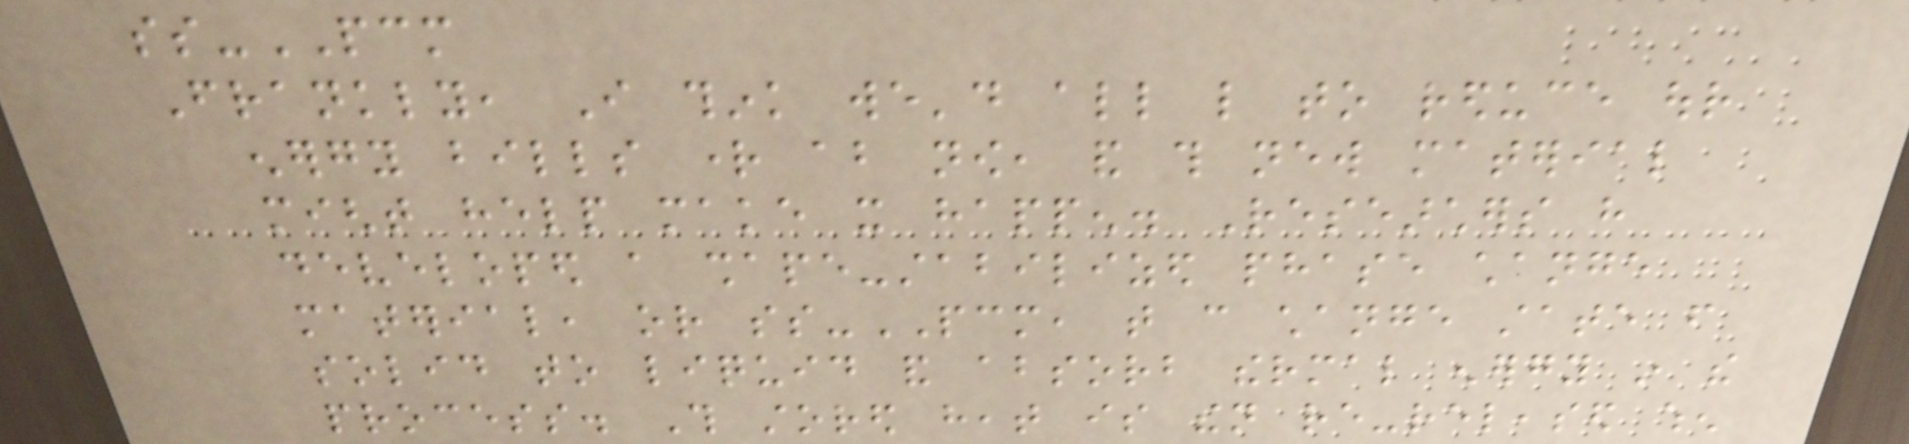ss-PCM
Frankly, I think we'd all like to reduce our
energy bills right about now, and this new material
might help make it happen. Researchers have
developed a shape-stabilized phase change
material, or ss-PCM, that can change state from
solid to liquid and absorb thermal energy in the
process. This stored heat is then re-released when
